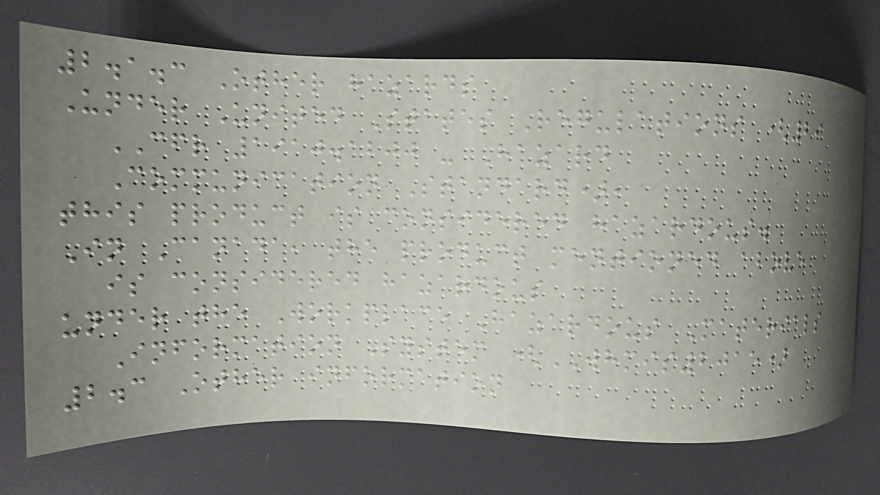2.1.3 Other hazards
Under United States Regulations (29
CFR 1910.1200 - Hazard
Communication Standard),
this product is considered hazardous.
In Canada, the product mentioned above
is considered hazardous
under the Workplace Hazardous Materials
Information System (WHMIS2015)
2.3 Other information
